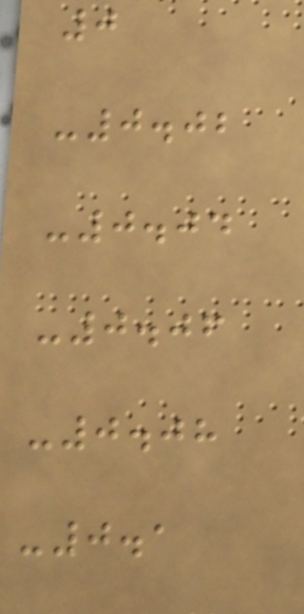0
-0.02
-0.04
-0.06
-0.08
-0.1
